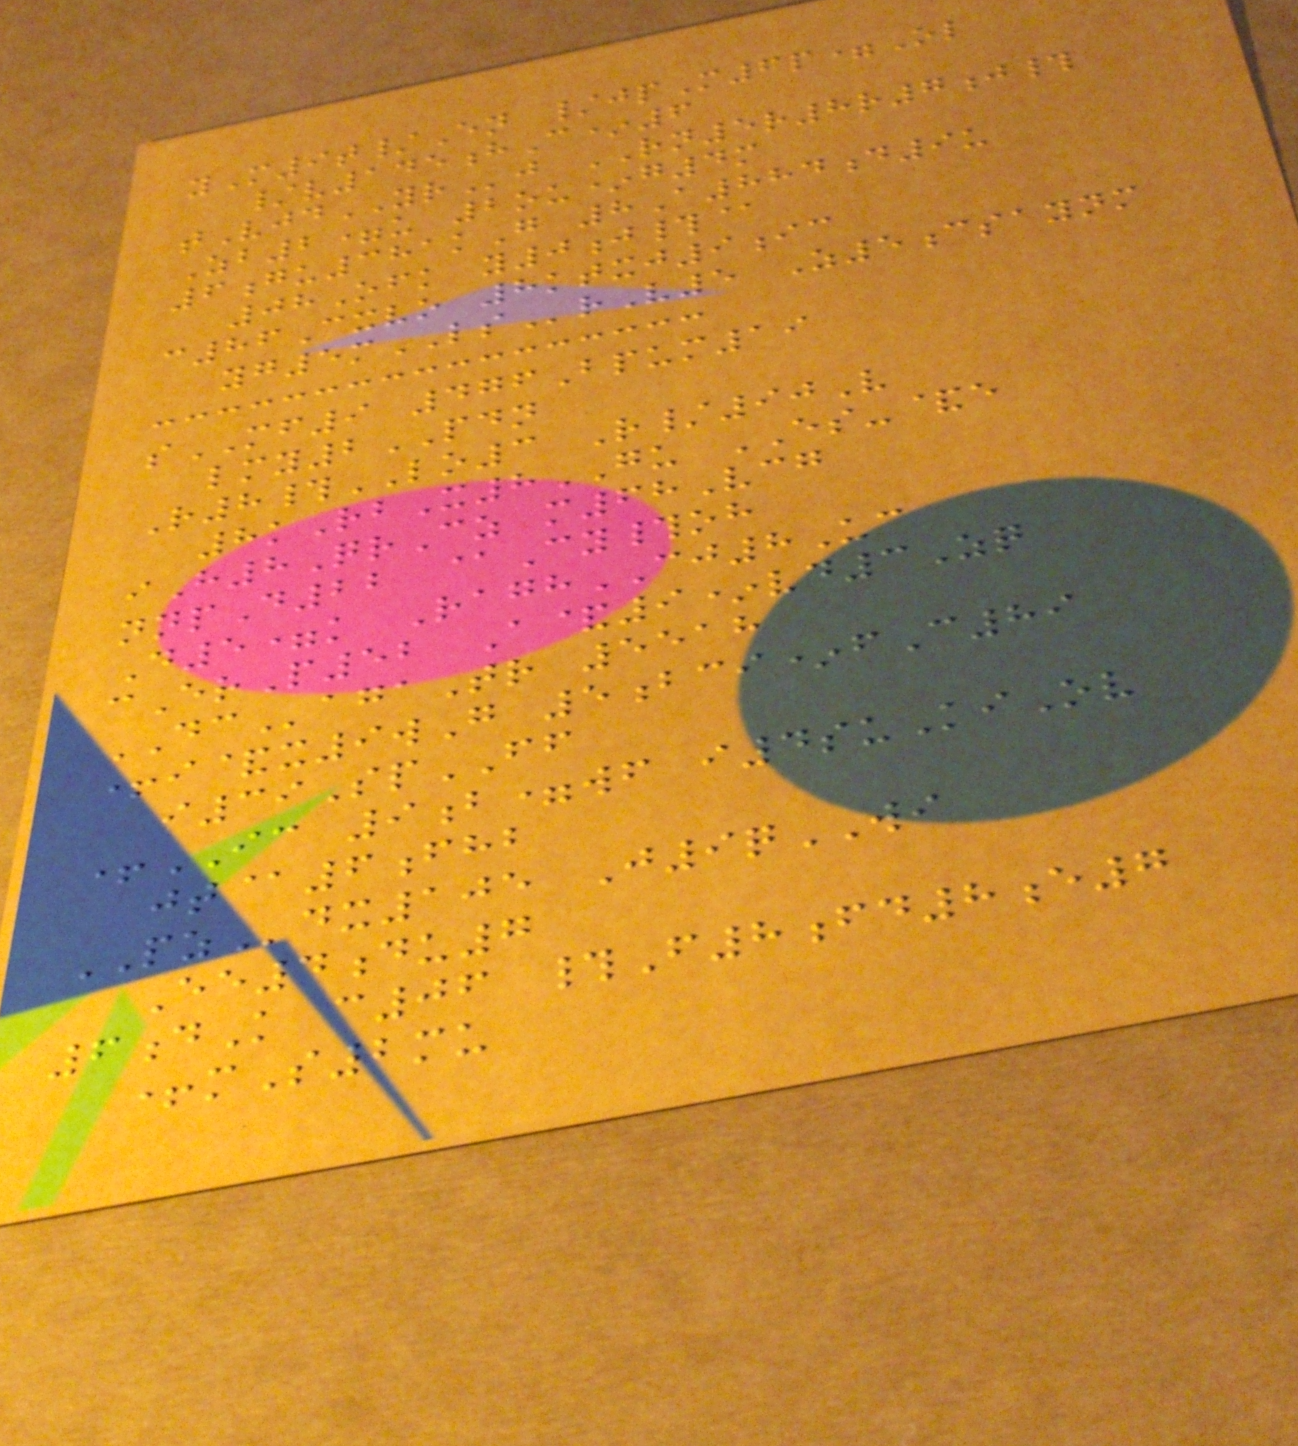yM9t/En /jpM6p=Ol
/v145hC*6
tVjdYRj RN5r8r7j#
Zb2=u 2ou*g4m
6gu381kG 8A884d9u
08Ofk y0j#@
c86Cxvo 8ktxj9ic
yg5mLSrV5 Z5csaynm
sMF9 476Bpum19
lmy2PDN
R8#LO3 R/90V
8kRbX8GU ES-&e
iH8QrCz m68Vcg
nnpD22 @Cy#oh
D5=k RaghCJ8Uc
cErP52 A&9*vd3Zq
DCagaTr 5518
+i&x9wG 5bci*fC89
i39SpFF
+IC 9b=wf i4suKiOv
jt@6fhb
PZdx105 J9qWI
Ee4du7
6dK c06 #F8fd8e7
+mS2mu
